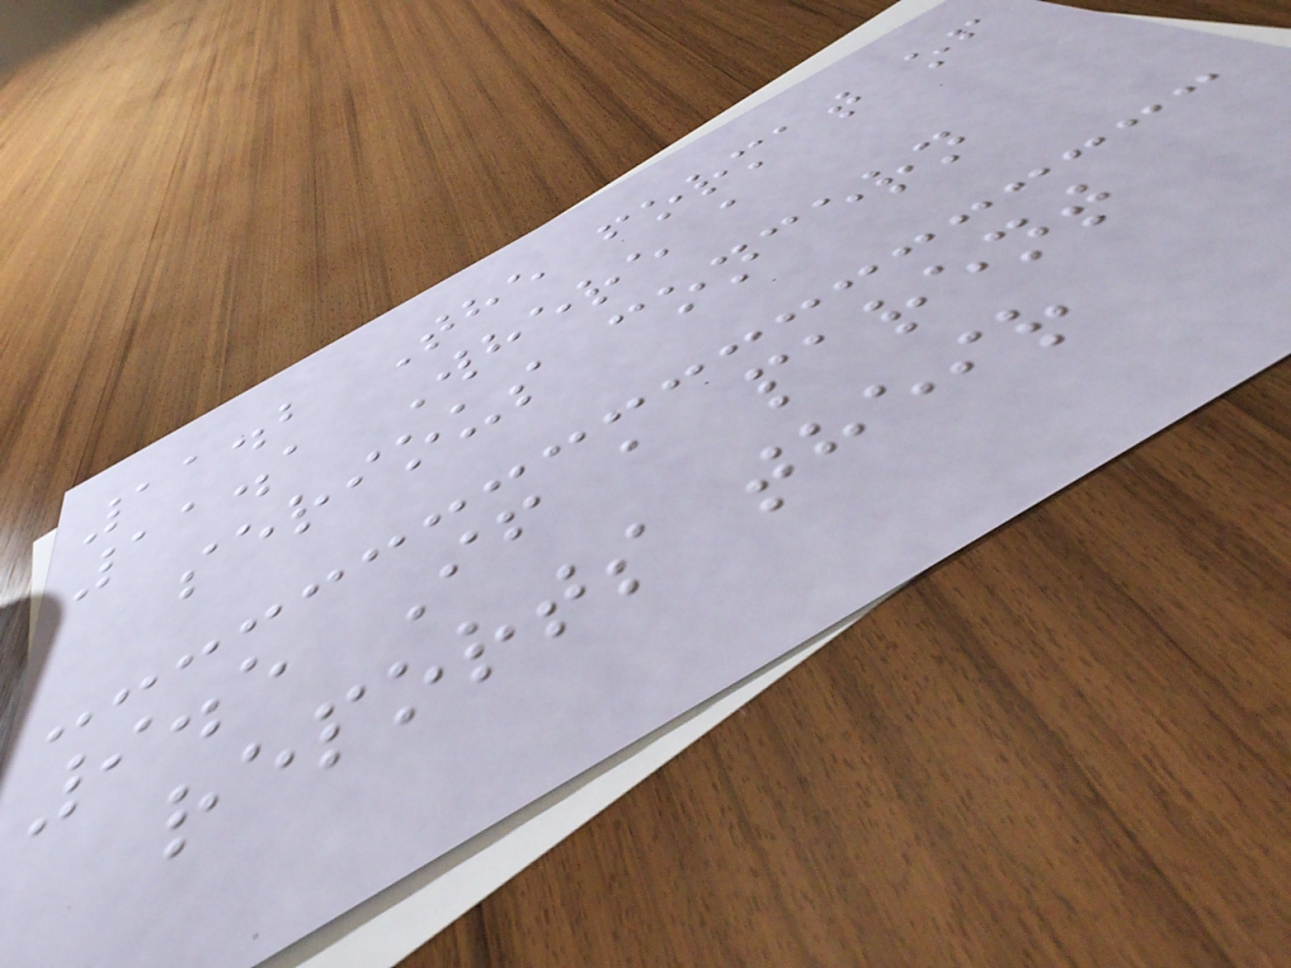11.2 The format of
11.1 Where a
serious concern
9.5 If a parent
reports their
